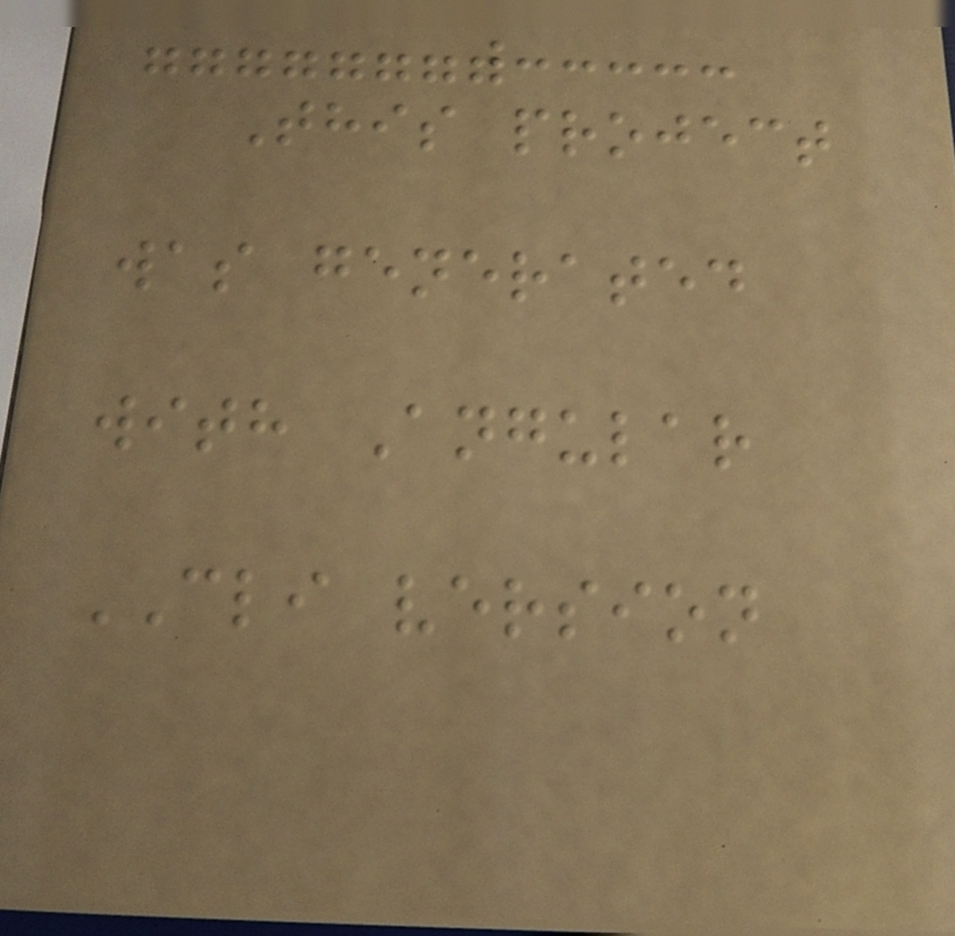This project
was generated
with Angular
CLI version
